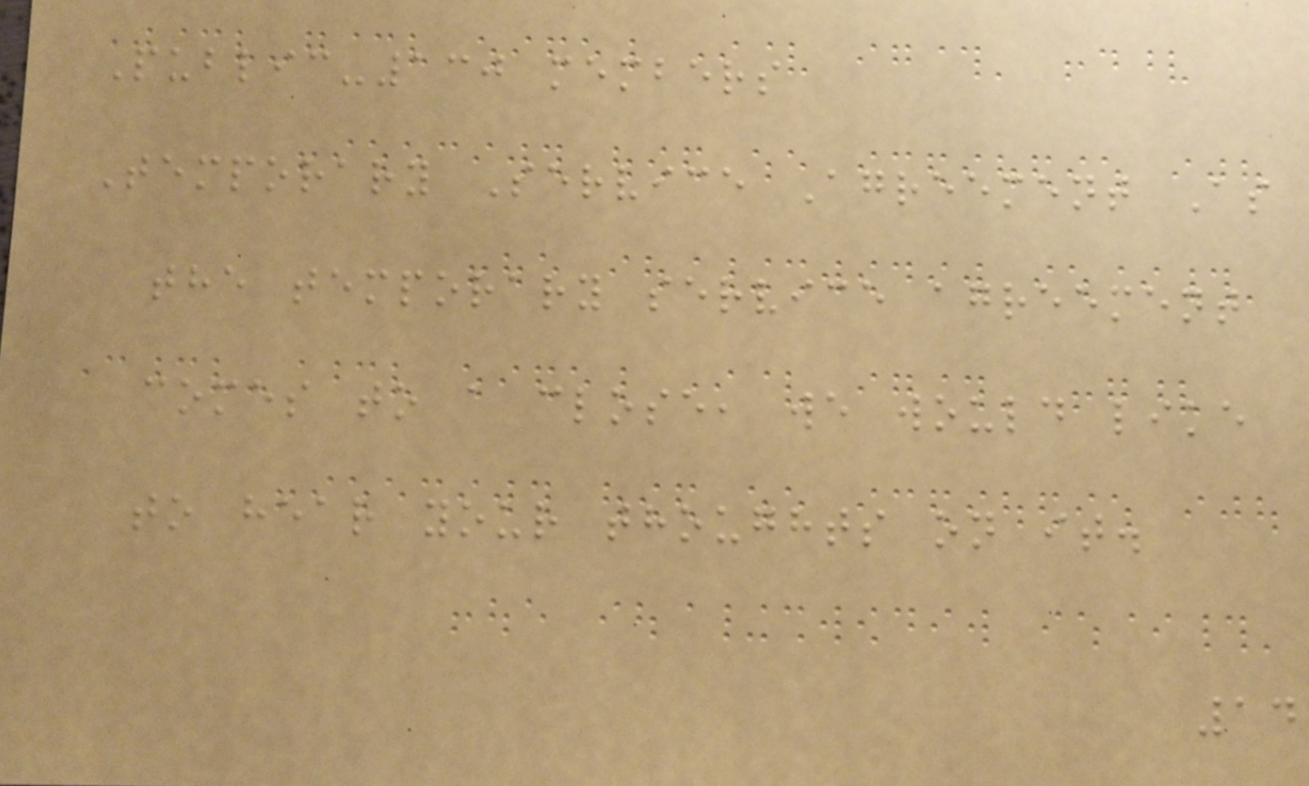Public-130 members
Temporary Service Agreement As
the temporary service agreement
comes to a close, we would like
to hear your thoughts on it.
14
